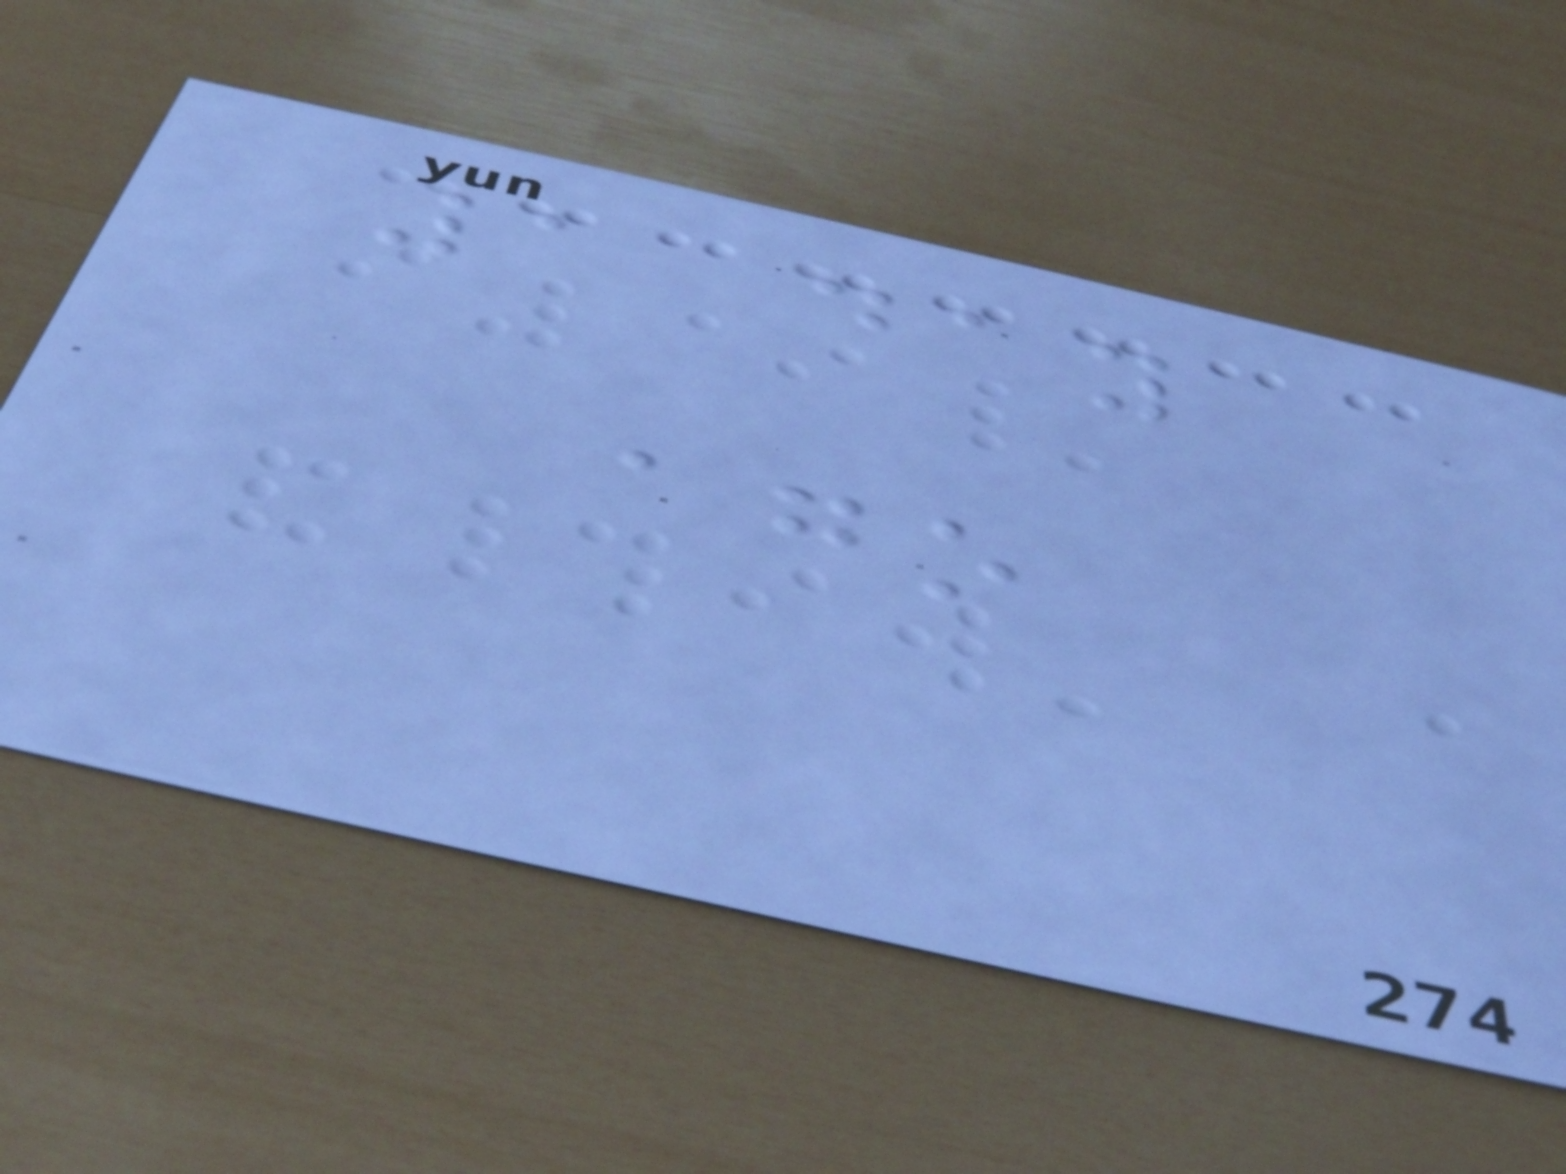1 day
ago
